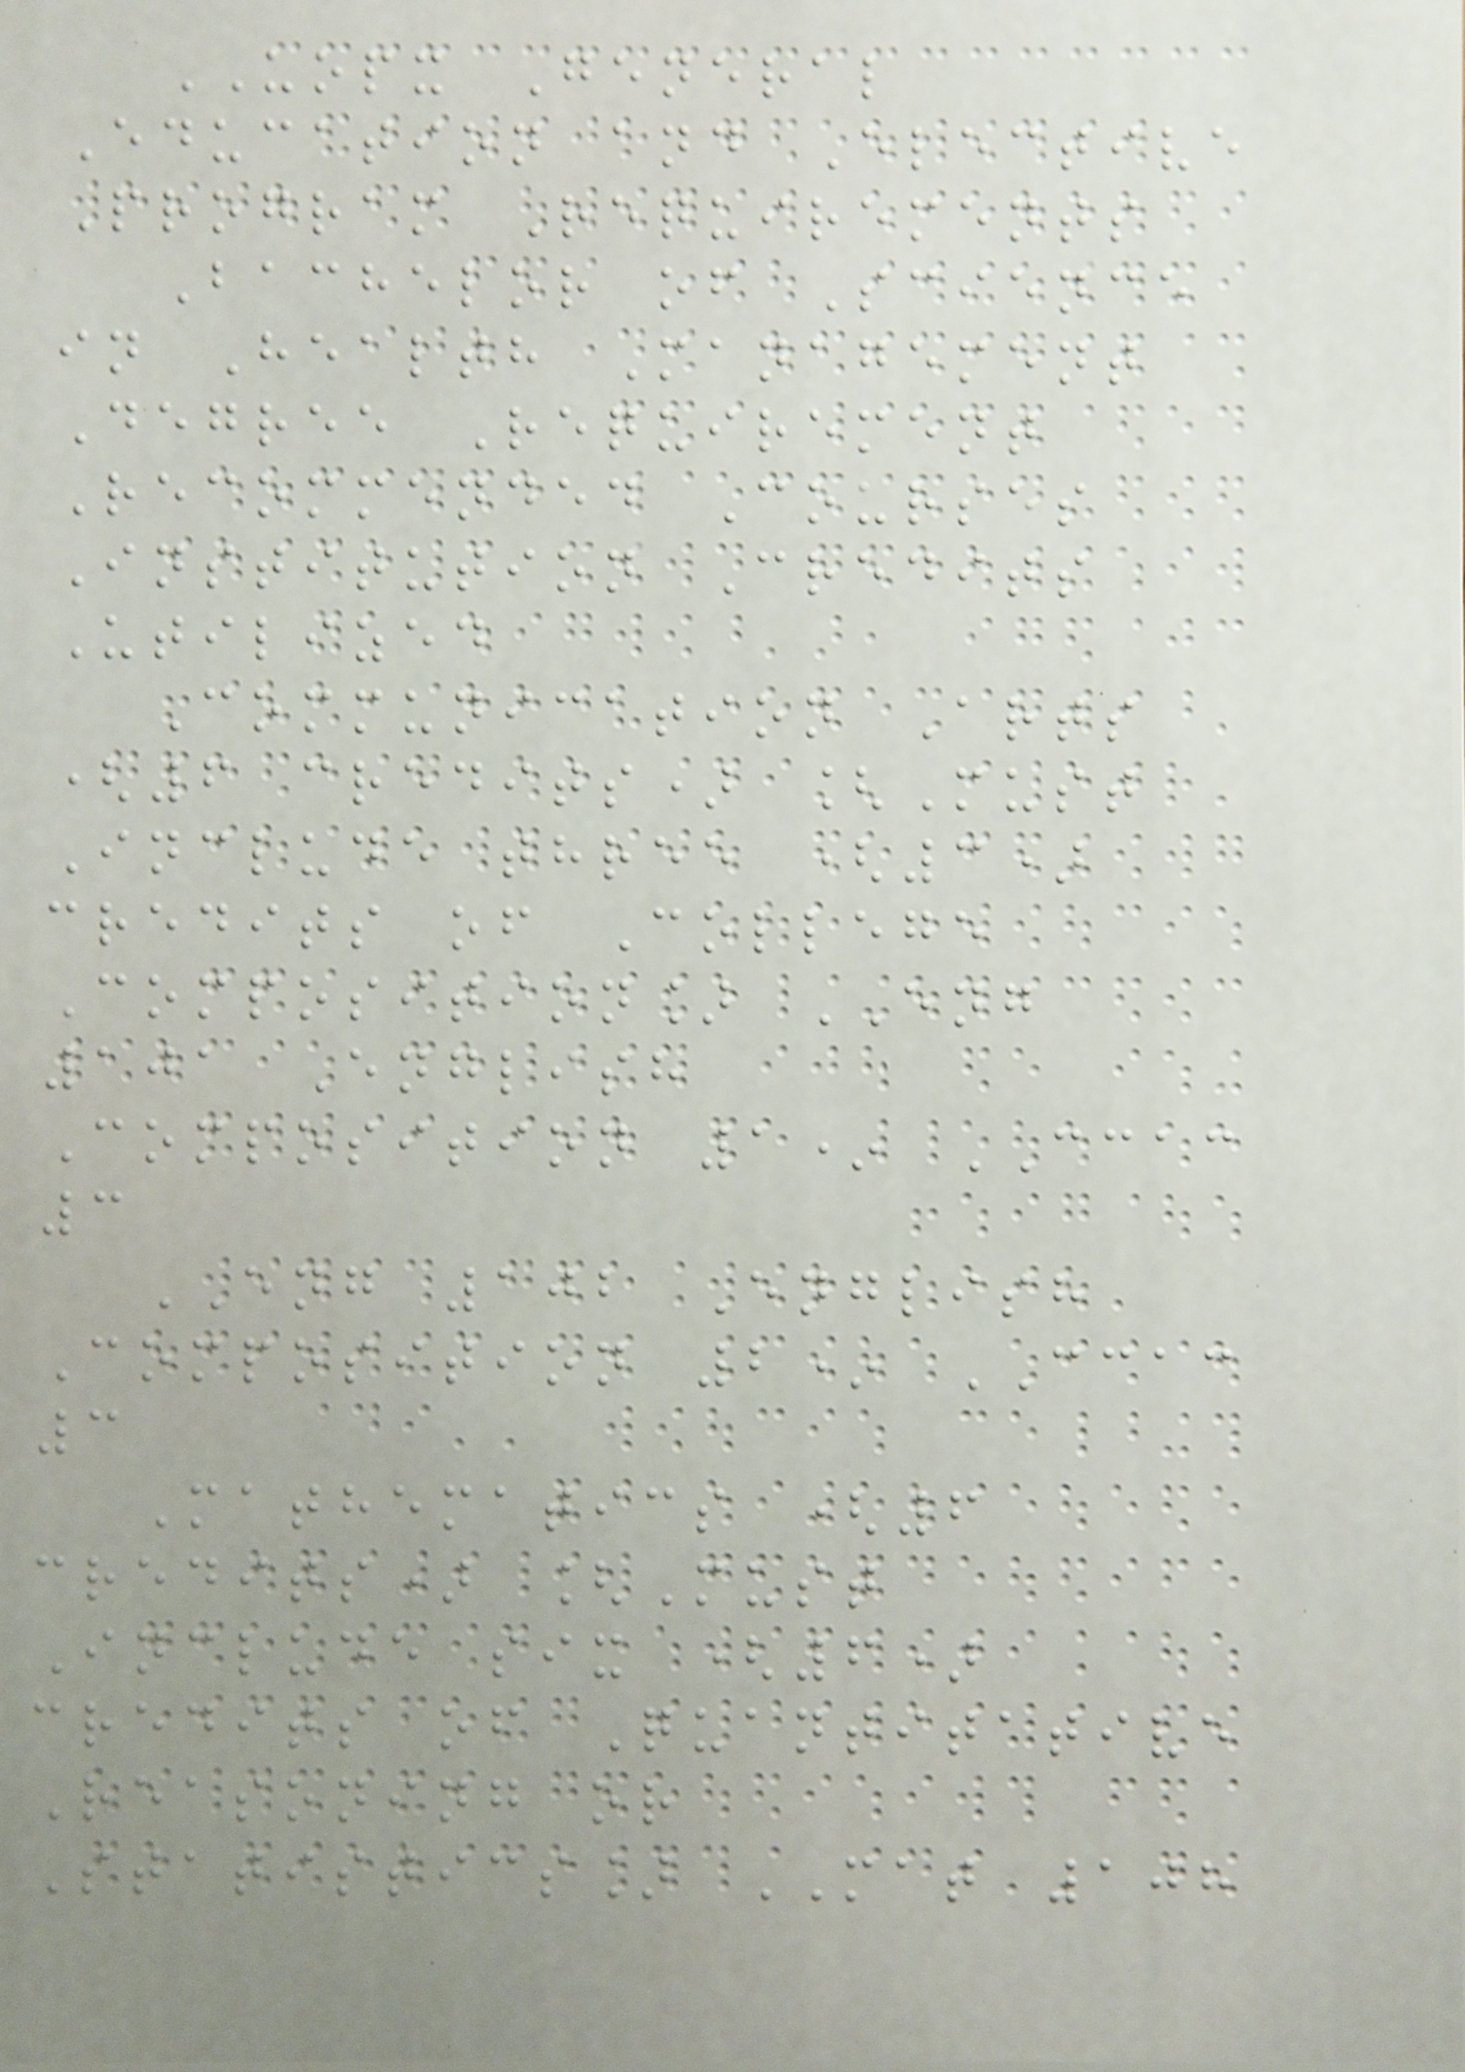UOPX General
Education and Elective
Program Requirements
Bachelor of Science
in Health Management
Degree Requirement
Recommended Courses
Institution Credits
Utilized
Communication Arts
(6 credits) [Must
Include three (3)
credits of College
Composition] ENG
101 English
Composition 1* CCAC
3
ENG 102 English
Composition 2* CCAC
3
Mathematics (6
credits) [Must
Include six (6)
credits of Quantitative
Reasoning or
Statistics] MAT 108
